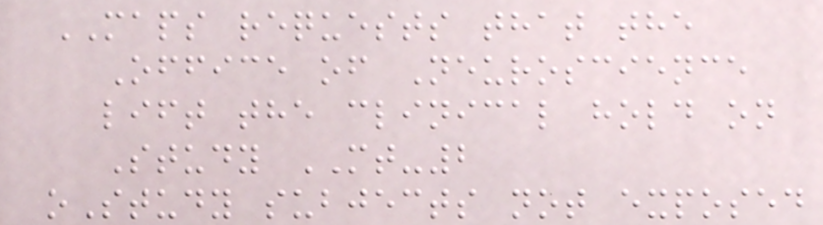MAPS requests that the
Office of Neuroscience
lift the clinical hold on
Study MT-2
oStudy subjects not exposed
